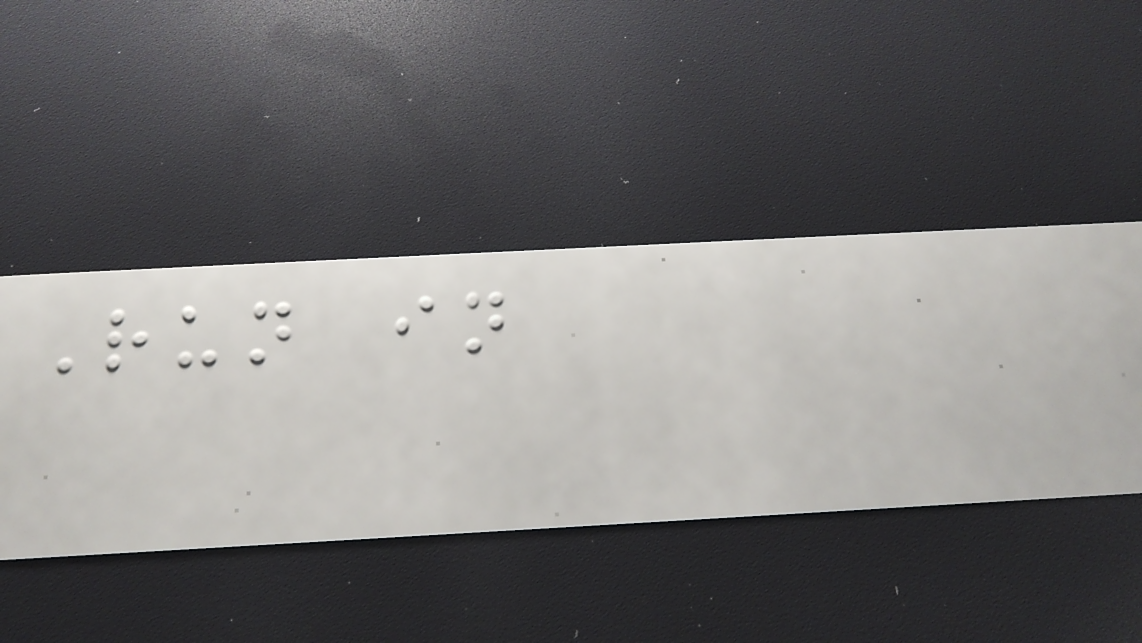Run in
